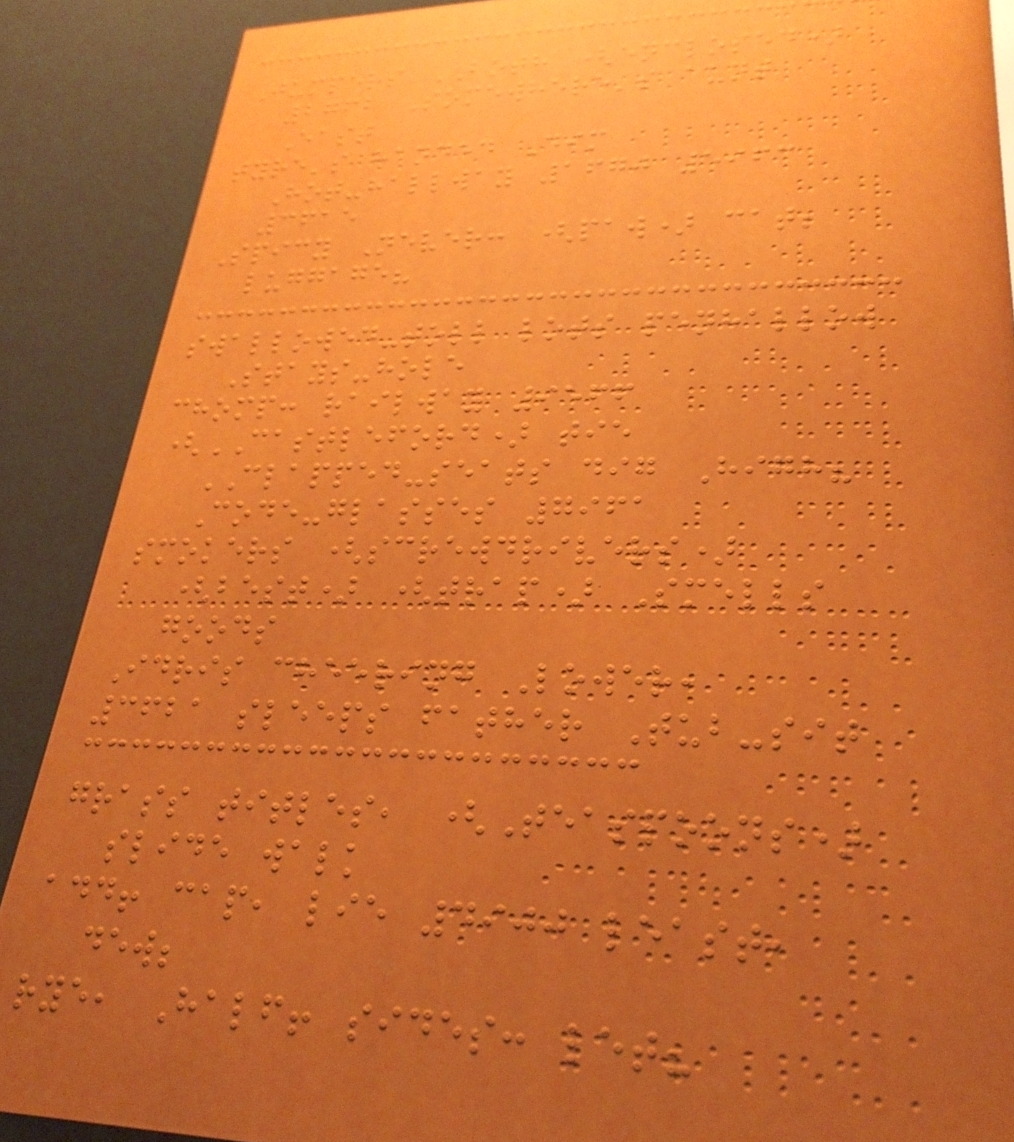Jumpers BOTH (enclosed)
2762 Somewhere's aunt
East
tyre's handed Dim
Hot-hallway 1670 5963
3615
Spicy Never: (paw) cat;
luggage?
swallowed-toll lots penhallow
Stays-hole
chomp: railway 9566
(CASTLEFORD) tie
CLAPPED-seats dig High?
Code-glasses 7961
smokers (screwdrivers)
(best) (trap) Smells
goods
Idris cheering Lower,
3621 sleeps father Tub-sit
grass titles, (Teaspoons)
slide walk
add! cap, lie 4900 least,
dew;
rye, Half! sides: let?
